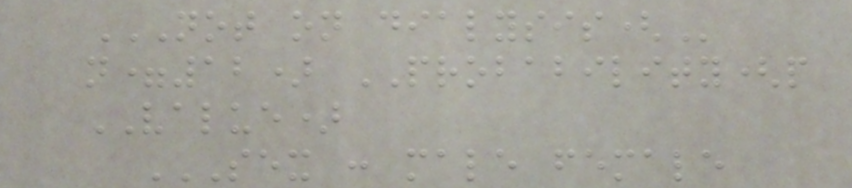NOT ON DIALYSIS(
n=12) PROBABILITY(p
VALUE)
SEX : MALE FEMALE
